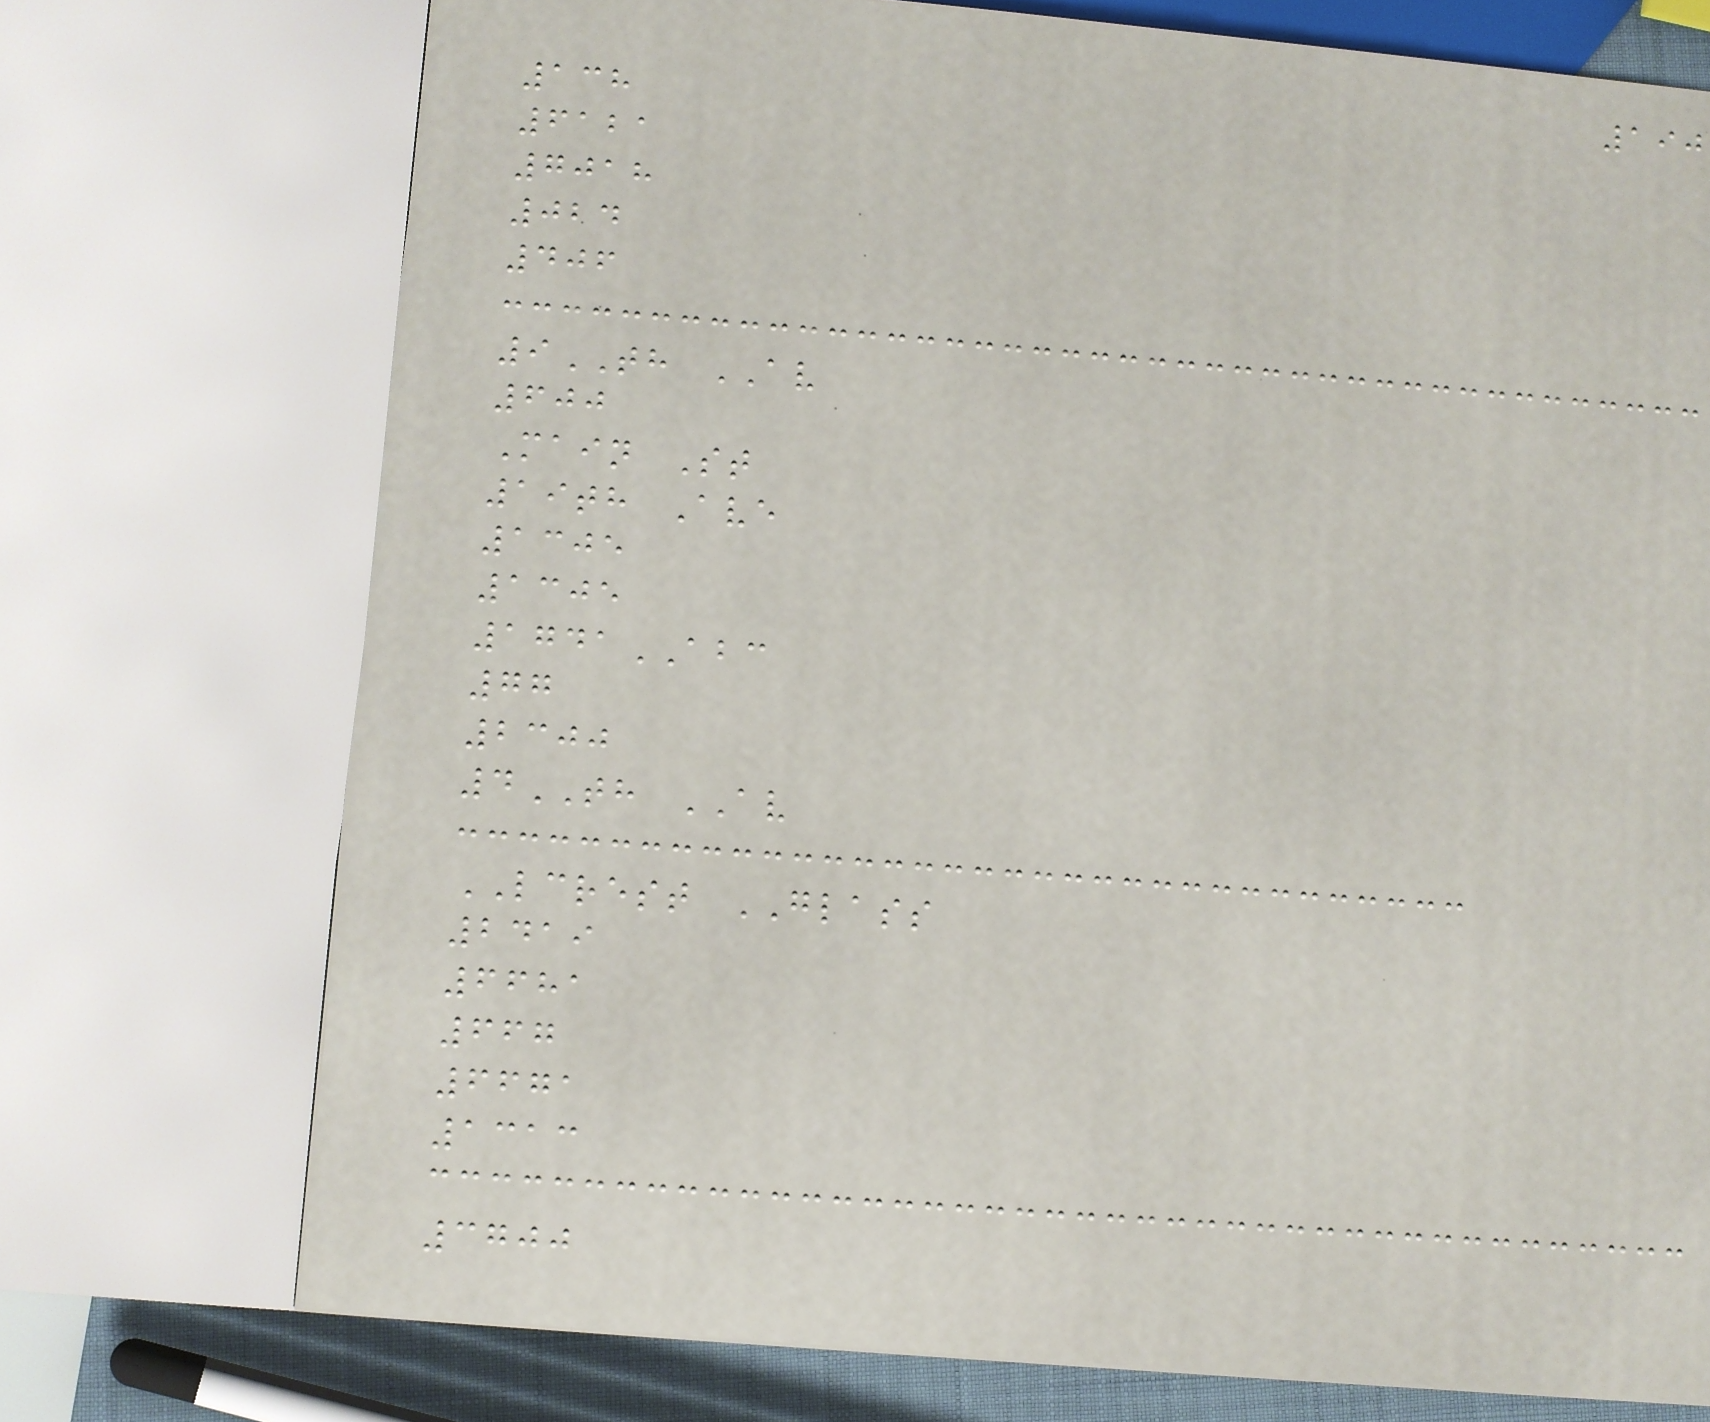190
138
6121
7018
024
406
9TH AV
600
Main St
19th Ave
1305
1305
1741ABC
77
2300
4TH AV
LCREST GLASS
2419
6681
667
6671
1313
3700
